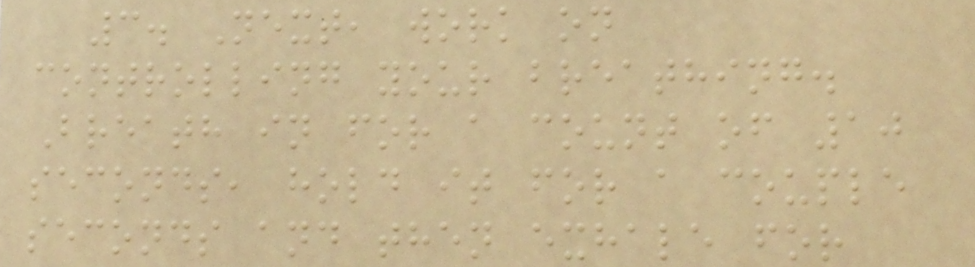3. Next, work on
controlling your breathing.
Breath in for a count of 10
seconds, hold it for a couple
seconds and then exhale for
